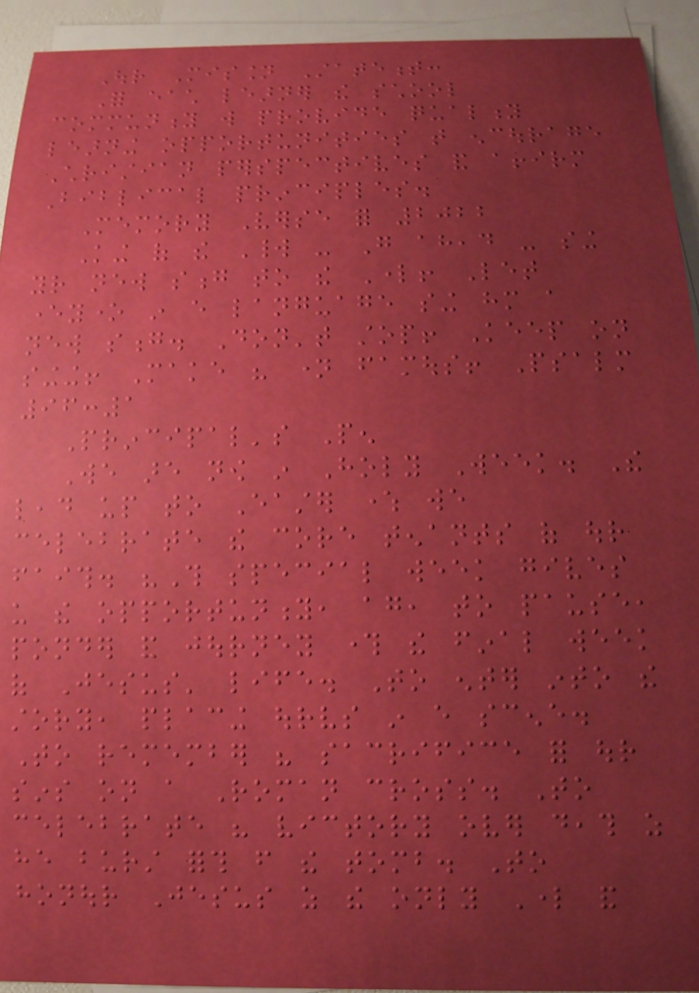Our Mission Statement:
For each learner the school
community will provide quality
learning opportunities that encourage
Christian perspectives and affirm
Biblical principles.
Memory Verse for 2022
King of the World - Go ahead - sing
your new song to the Lord! Let
everyone in every language sing him a
new song. Don't stop! Keep on
singing! Make his name famous! Psalm
96:1
Principal's Pen
We are now in Holy Week. The
lead up to Easter where we
celebrate the core tenants of our
faith. "This special week gives
us the opportunity, again, to pause,
ponder and journey through the final week
of Jesus' life. To enter into the
story, placing ourselves in every scene.
To remember his sacrifice for our
sins on a Roman cross. To
celebrate his victory over death as
he burst forth from the tomb. To
honour Jesus as the only Lord and
